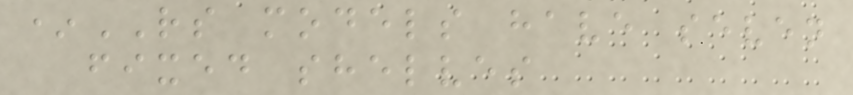*RS models have seven
fixed shelves
